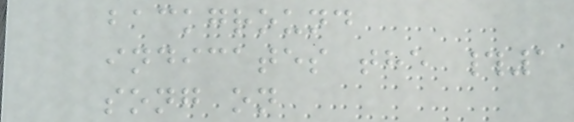background
indicates the #1
song on
